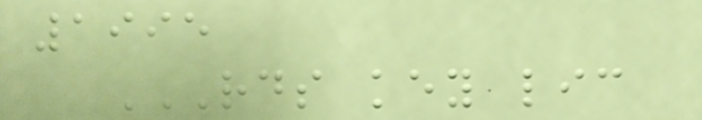1995
RDS KEY LIC
